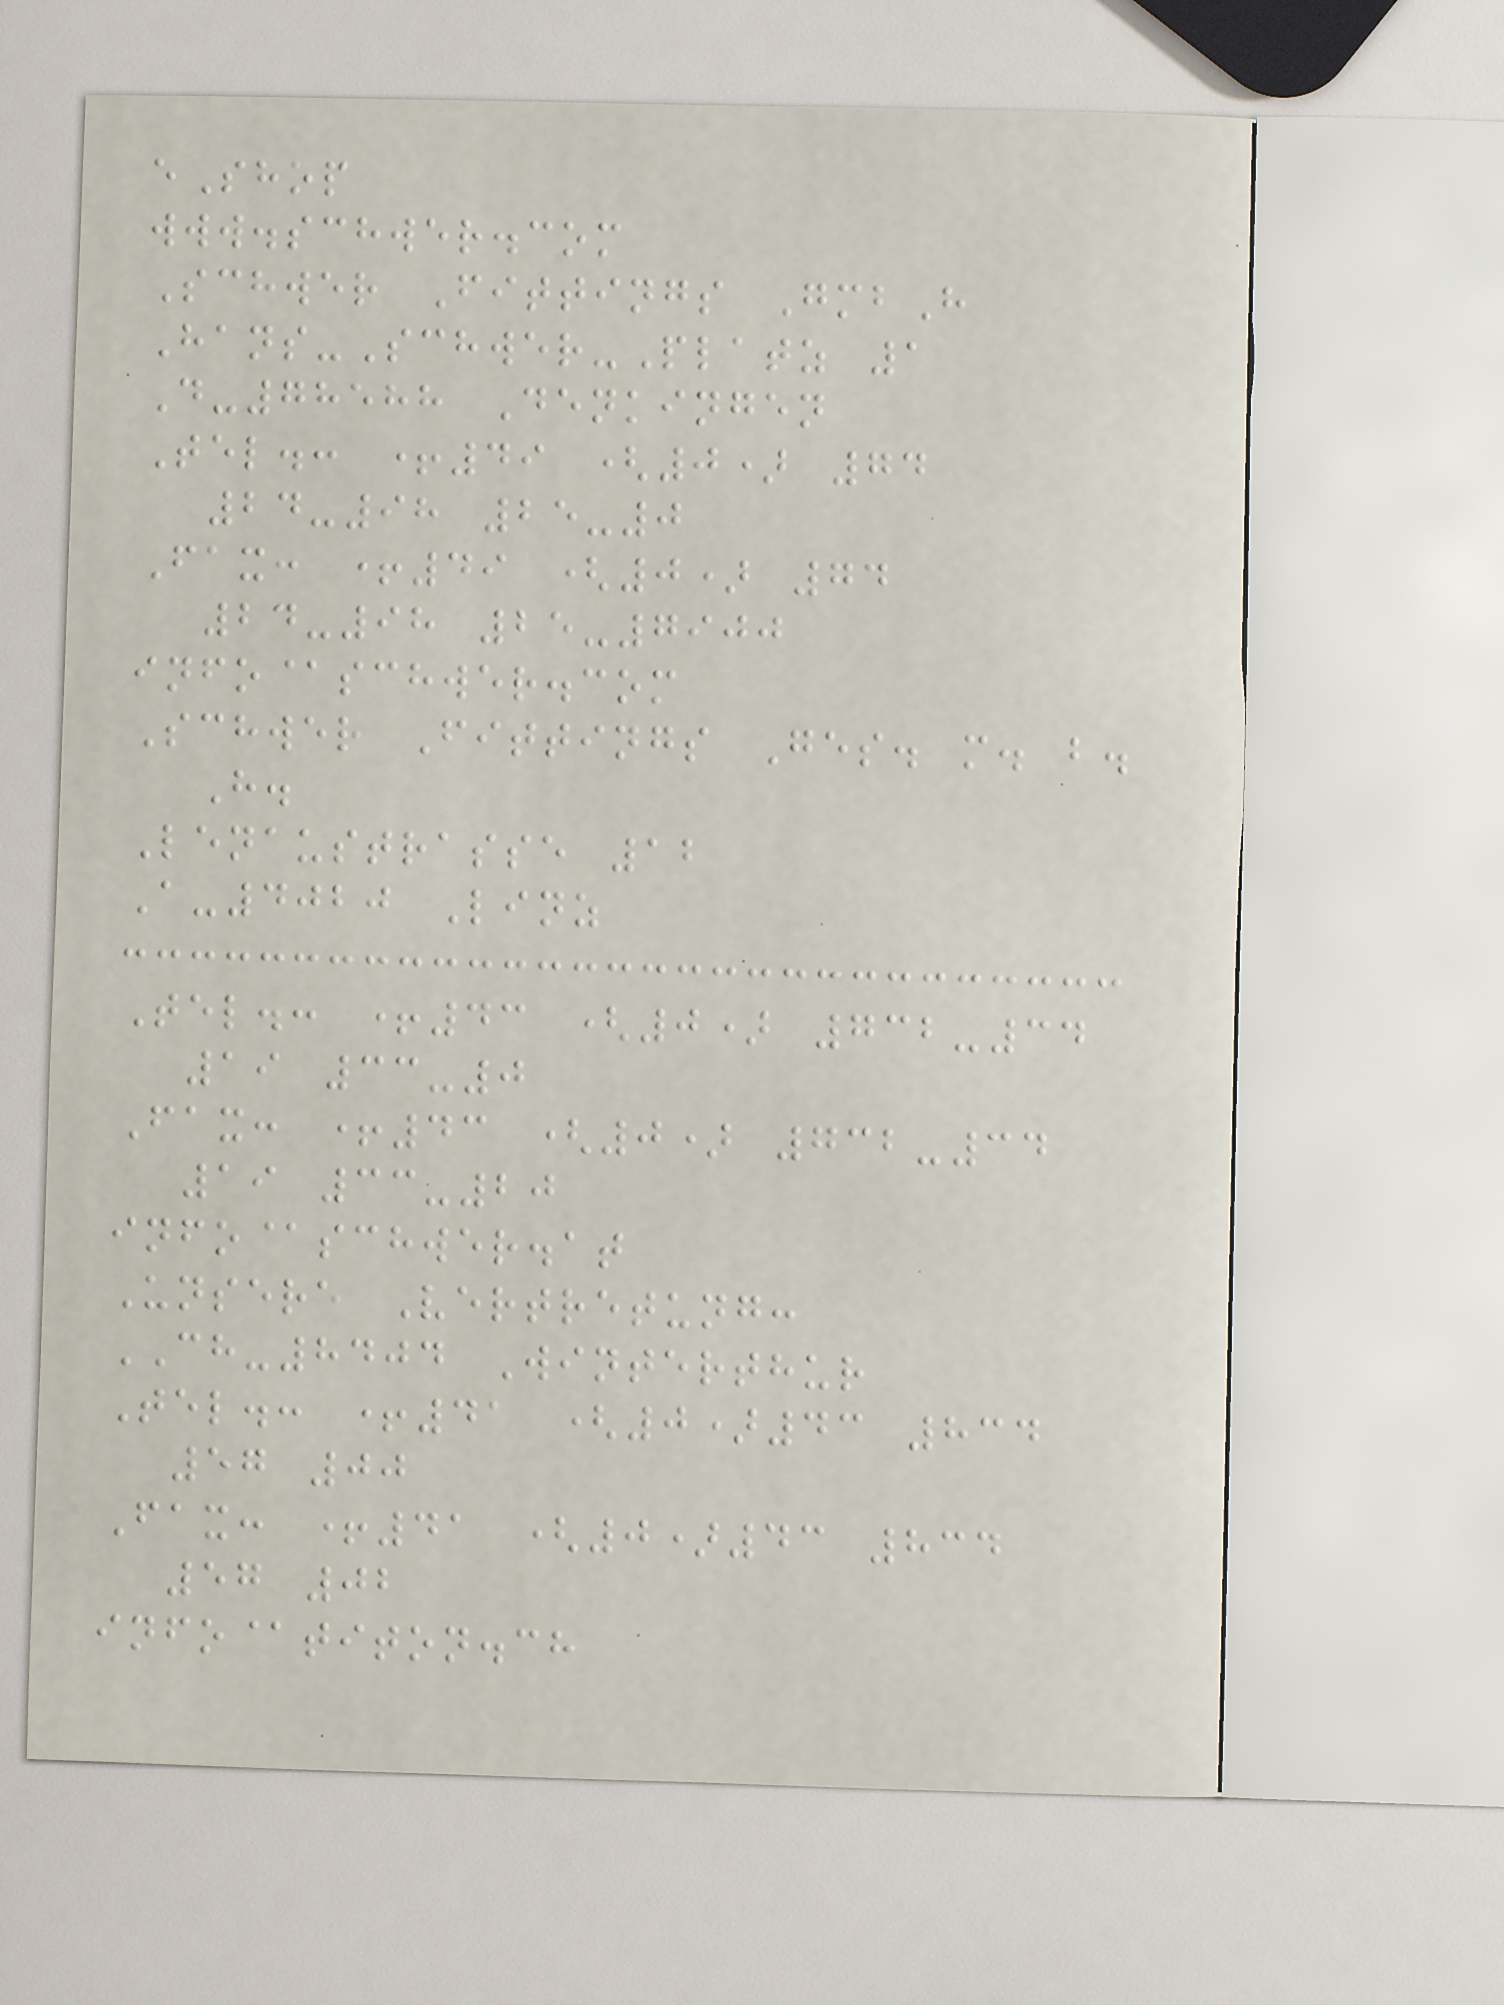eShop
www.schwer.com
Schwer Fittings GmbH
Hans-Schwer-Platz 1
D-78588 Denkingen
Tel.: +49 (0) 74
24-98 25-0
Fax: +49 (0) 74
24-98 25-7900
info@schwer.com
Schwer Fittings Ges. m. b.
H.
Lenaustrasse 12
A-4020 Linz
Tel.: +43 (0) 732-34
19 33-0
Fax: +43 (0) 732-34
19 33-20
info@schwer.at
Unsere Vertretung:
CH-8404 Winterthur
Tel.: +41 (0)43 834
57 00
Fax: +41 (0)43 834
57 02
info@titon.ch
